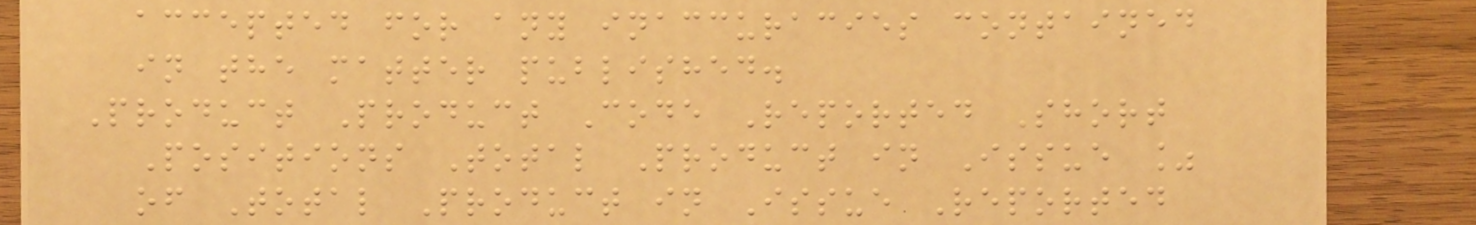accepted for any inaccuracies contained
in the matter published.
Product Product Code Reported Short
Positions Total Product in Issue %
of Total Product in Issue Reported
